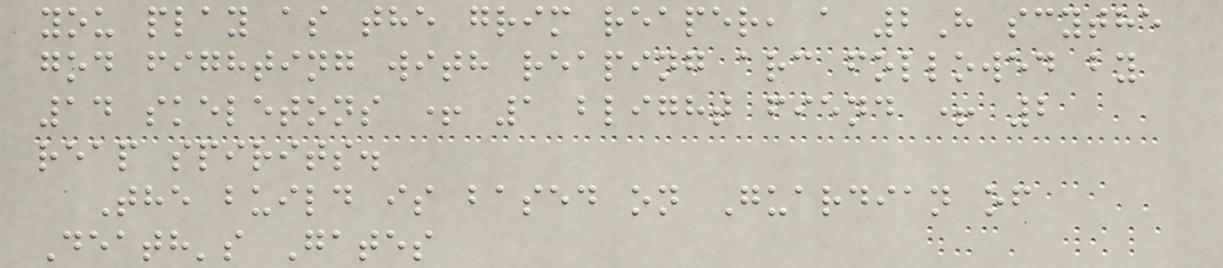you play as the grim reaper, a 2H scythe
god fighting with reaping arc followed by
14 skeletons + 1 blight fiend + 2
reap spirits.
The build is based on Guardian of
Death's Gates
